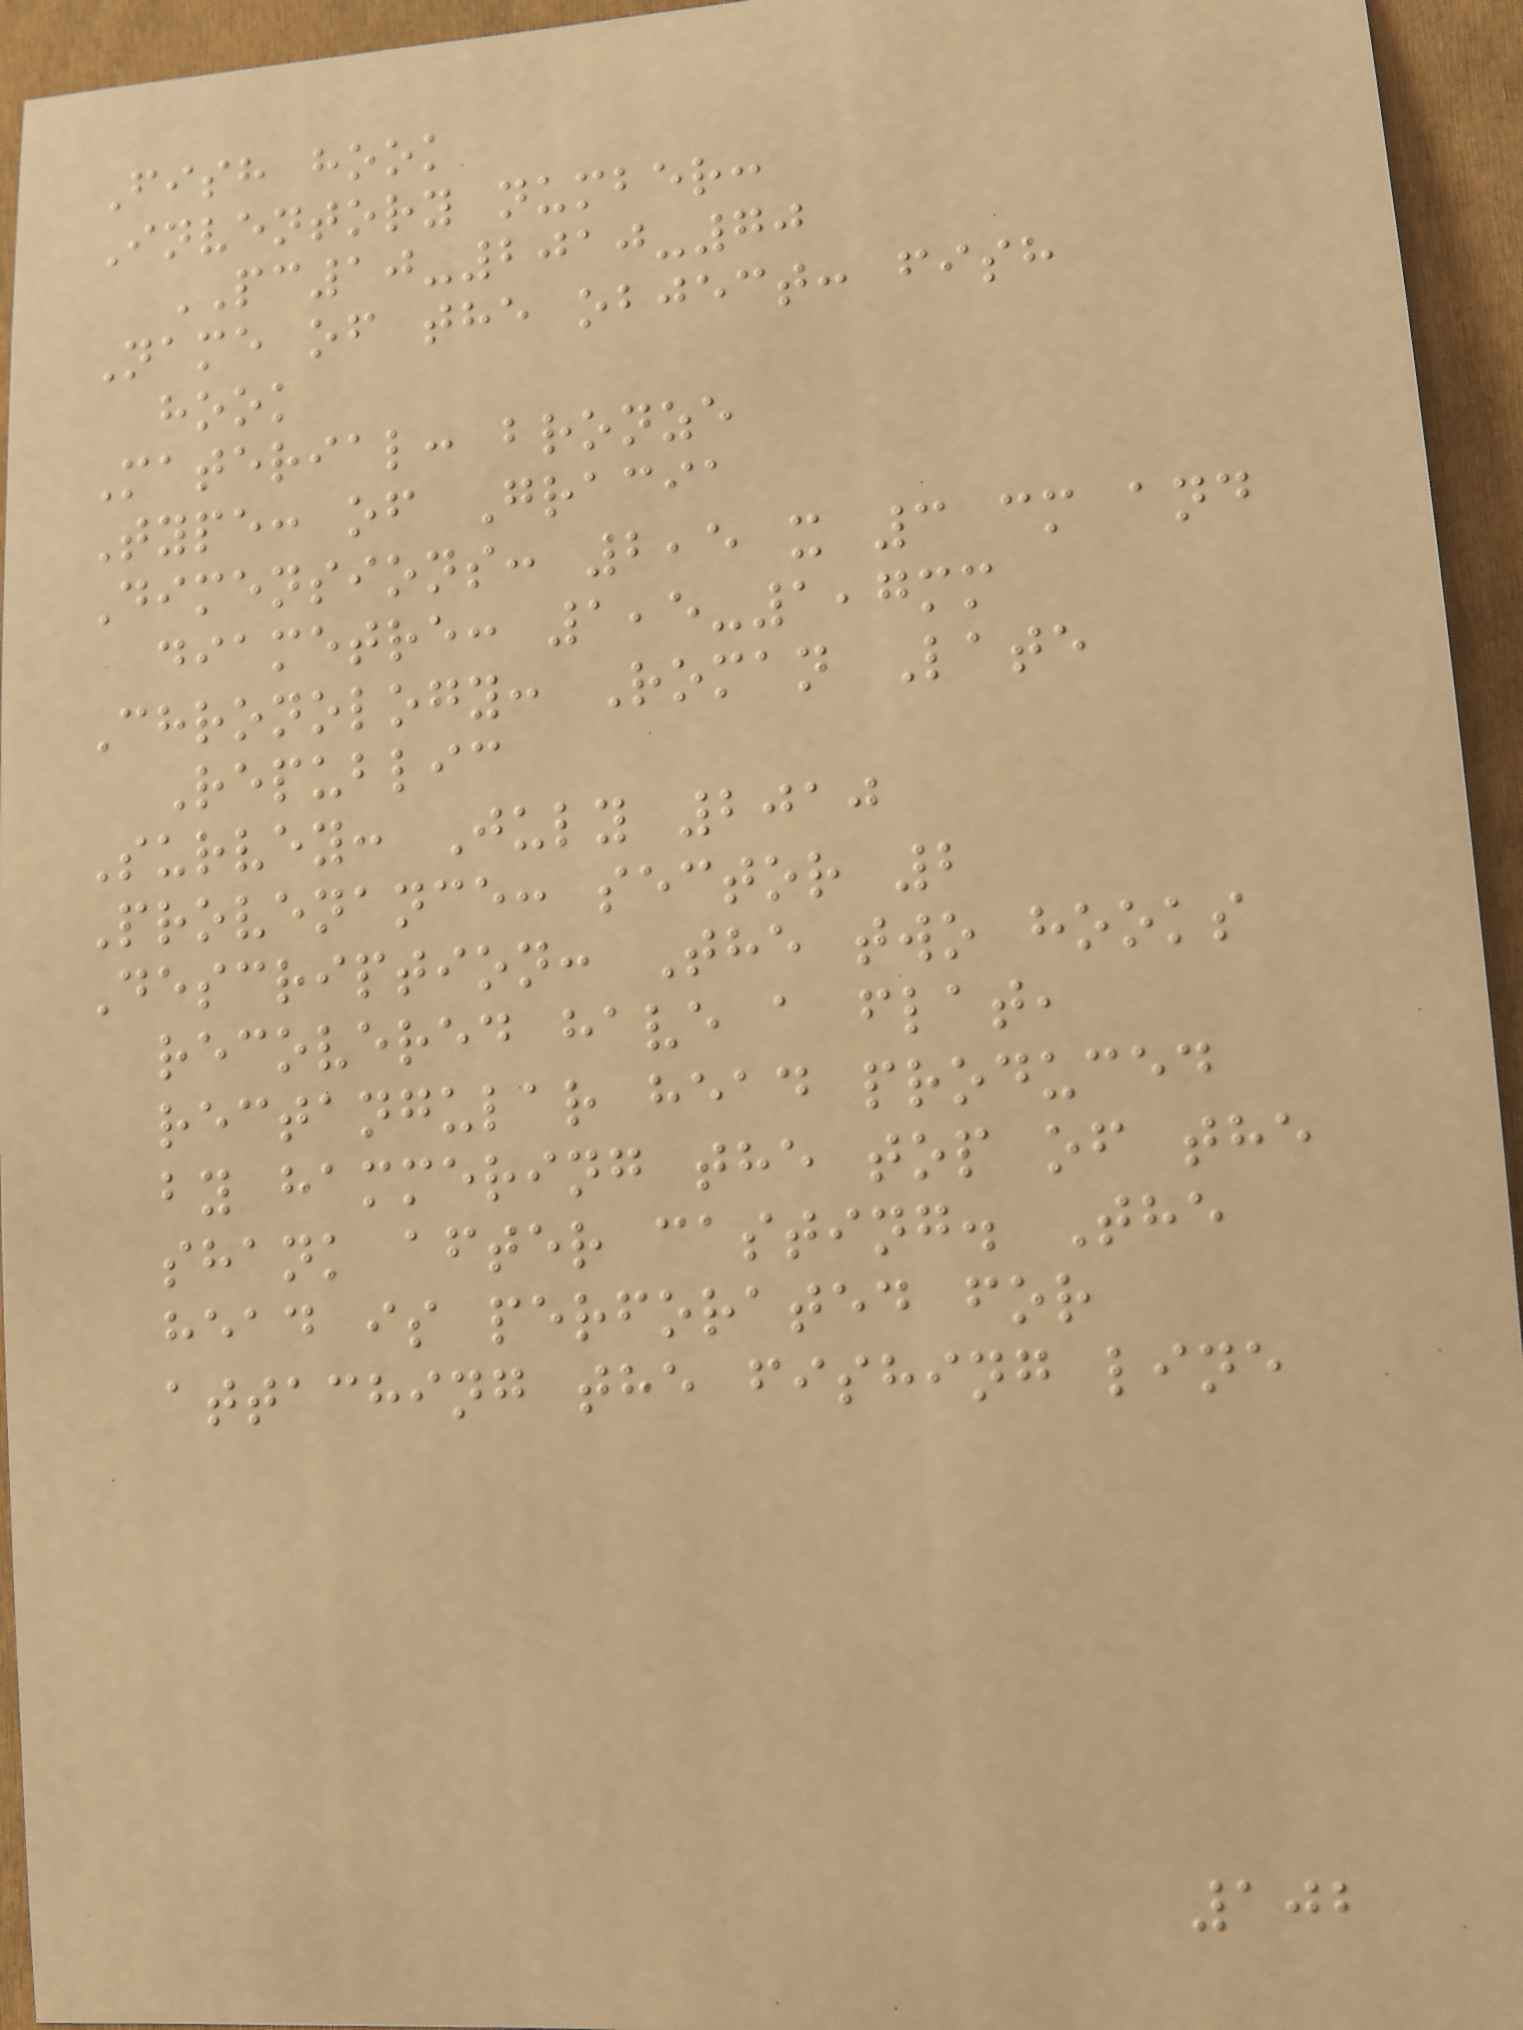Fish hook
Inventory number:
PC10-2010-70
Name of the object: fish
hook
Material: bronze
Type: of Gracia
Dimensions: 2,5 x 3 cm and
diametre: 1,5-1,7mm
Chronology: Roman Late
Republic
Survey: July 2010
Provenance: sector 2
Description: The two hooks
recovered have a flat,
rectangular head produced
by hammering the top of the
shank after casting. The
head is perforated for
attaching the fishing line
102
